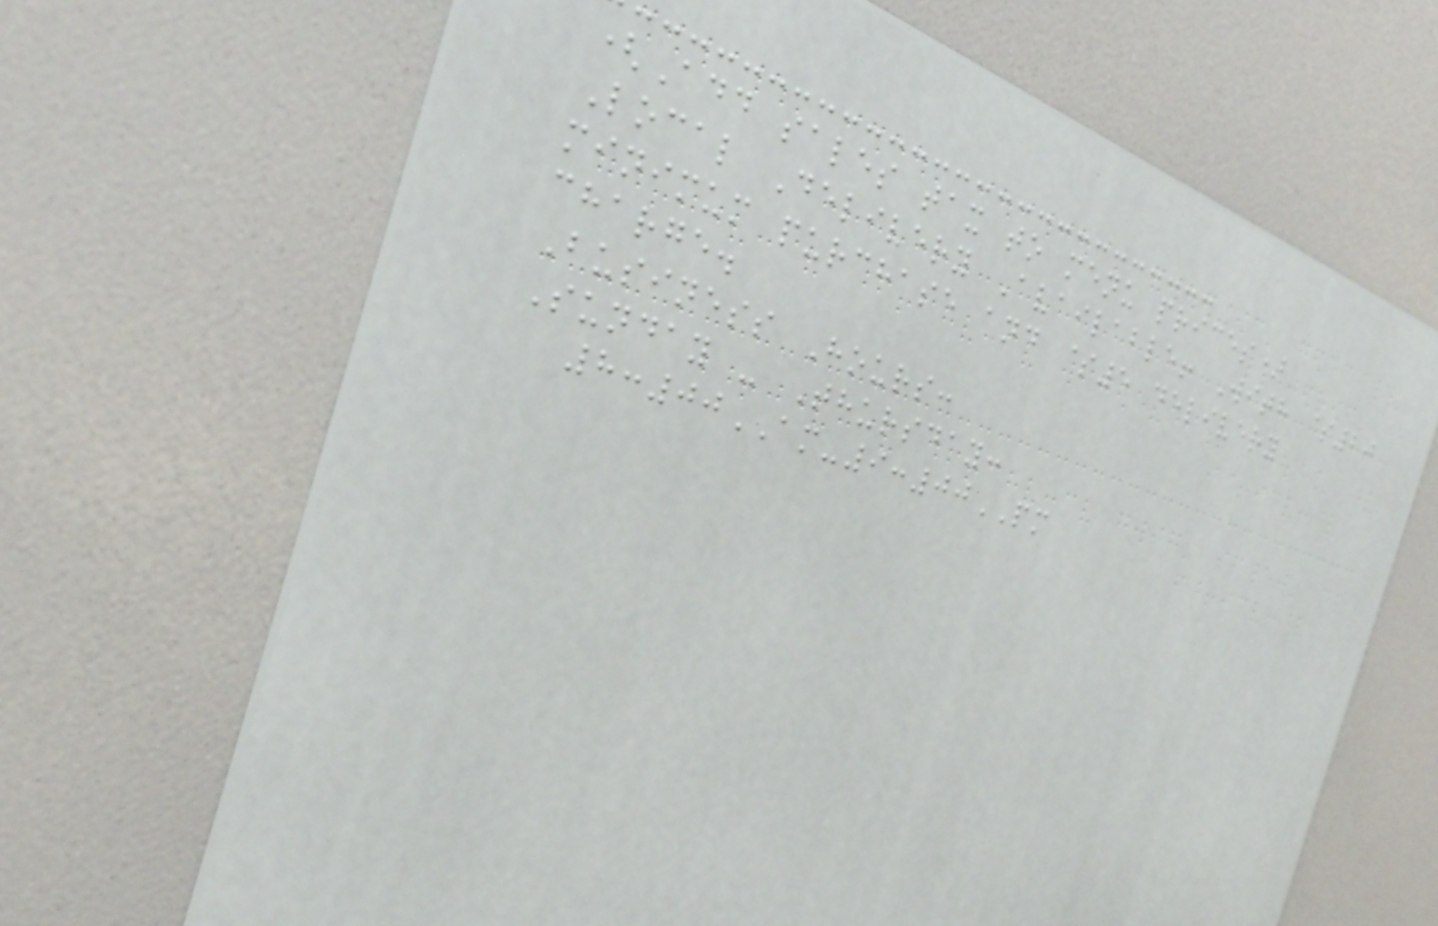(Add sales tax to menu prices)
Local Delivery Available! With $20
minimum purchase and $5 delivery
charge.
Business Hours:
Sunday - Thursday:
8:00AM-9:00PM
